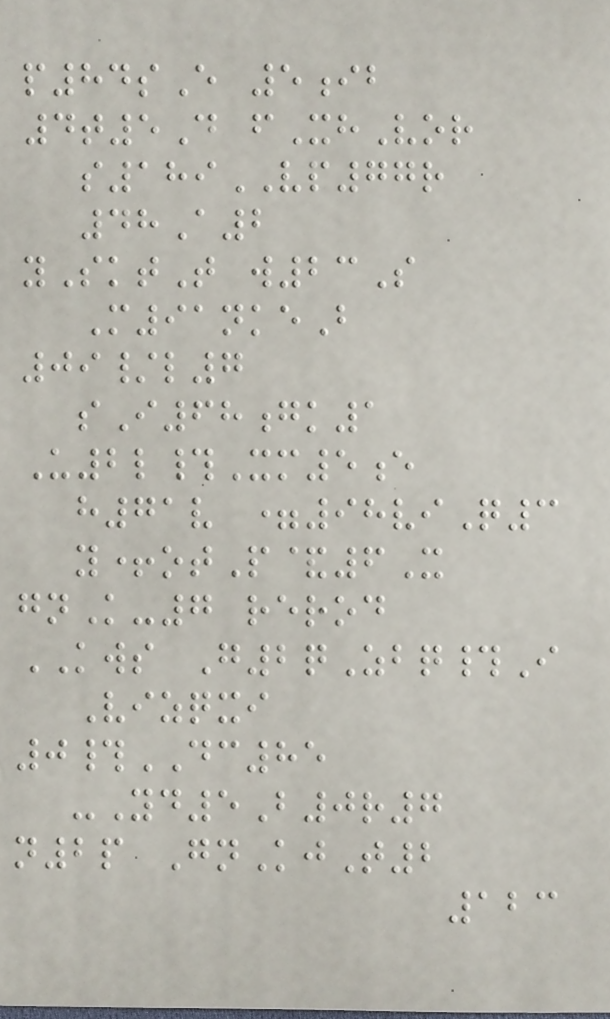p84sE 5ib
4t5D fXhVor
s189VP77r
48A2
ySktT w23S
M91nkeB
09/l7
sI68gk1
U2l#Xm5e
h71v =98viQ3
y+otP&6X
gnK-7 rerod
KWS G2qZbq#I
Vizqxi
0#DC85
-Yd5B0r7
n2p GnKjT2
123
